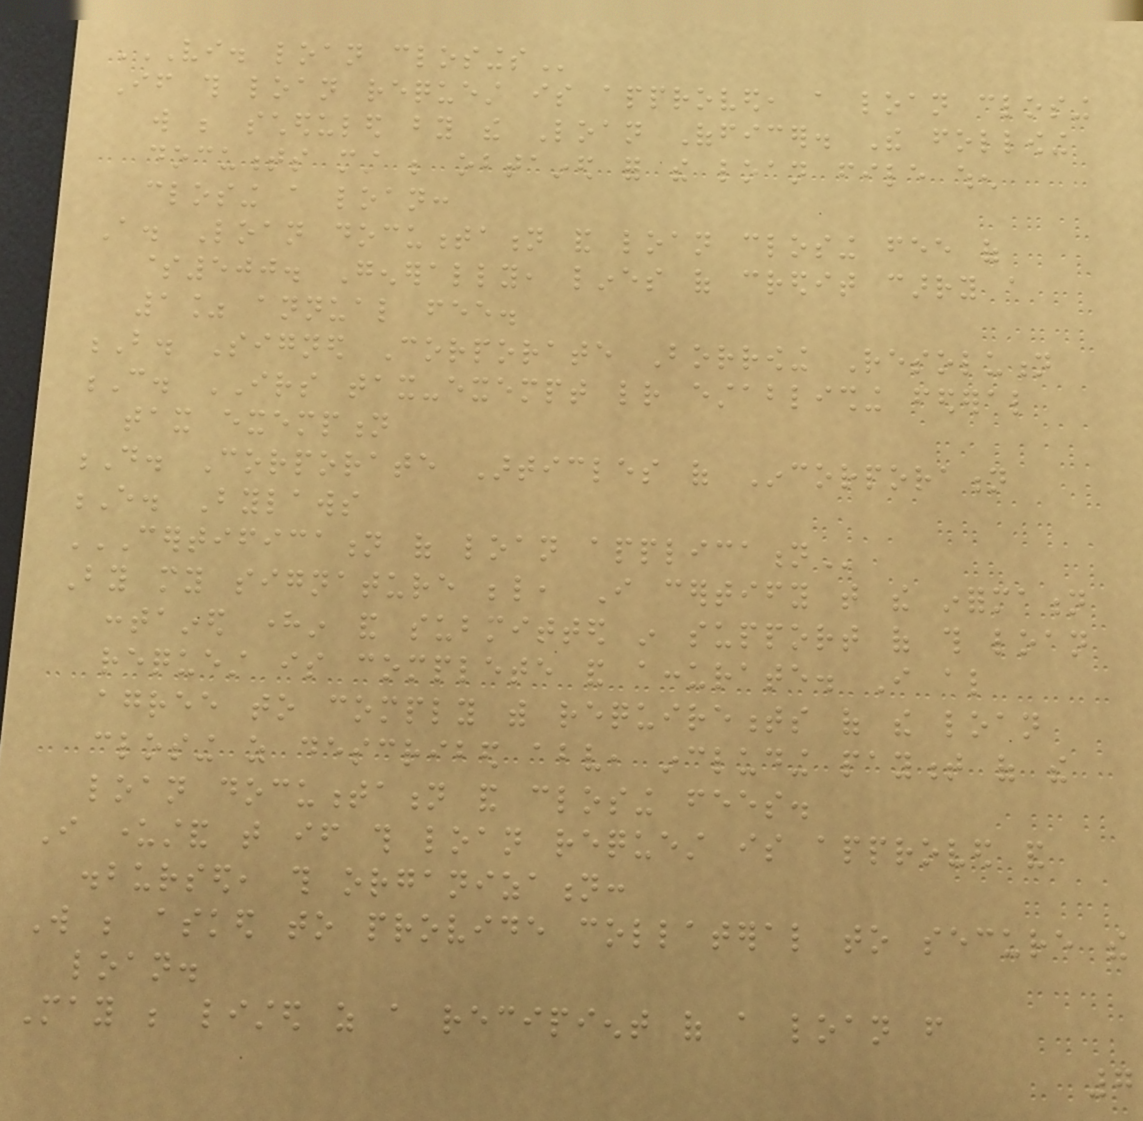VI. LOAN CLOSINGS
If this loan request is approved, a loan closing
will be scheduled by the Loan Officer. The following
documents must be obtained for the loan file when
closing a loan:
A. Loan documentation and loan closing fee of
$500. Generally, lines of credit carry a
1% annual fee.
B. Signed Corporate Borrowing Resolution
C. IRS tax-exempt letter establishing federal
tax exemption
D. Corporate Articles of Incorporation
E. Bylaws
CERTIFICATION OF LOAN APPLICATION
By my signature below, I certify that the information
contained herein and submitted in support of this loan
request is complete and accurate. I also
agree to comply with requirements of the loan
closing as described above, including payment of the
loan documentation and closing fees.
I understand that if this loan request is approved and
disbursed, this organization:
Will be asked to provide collateral to secure the
loan.
May be listed as a recipient of a loan from
7
